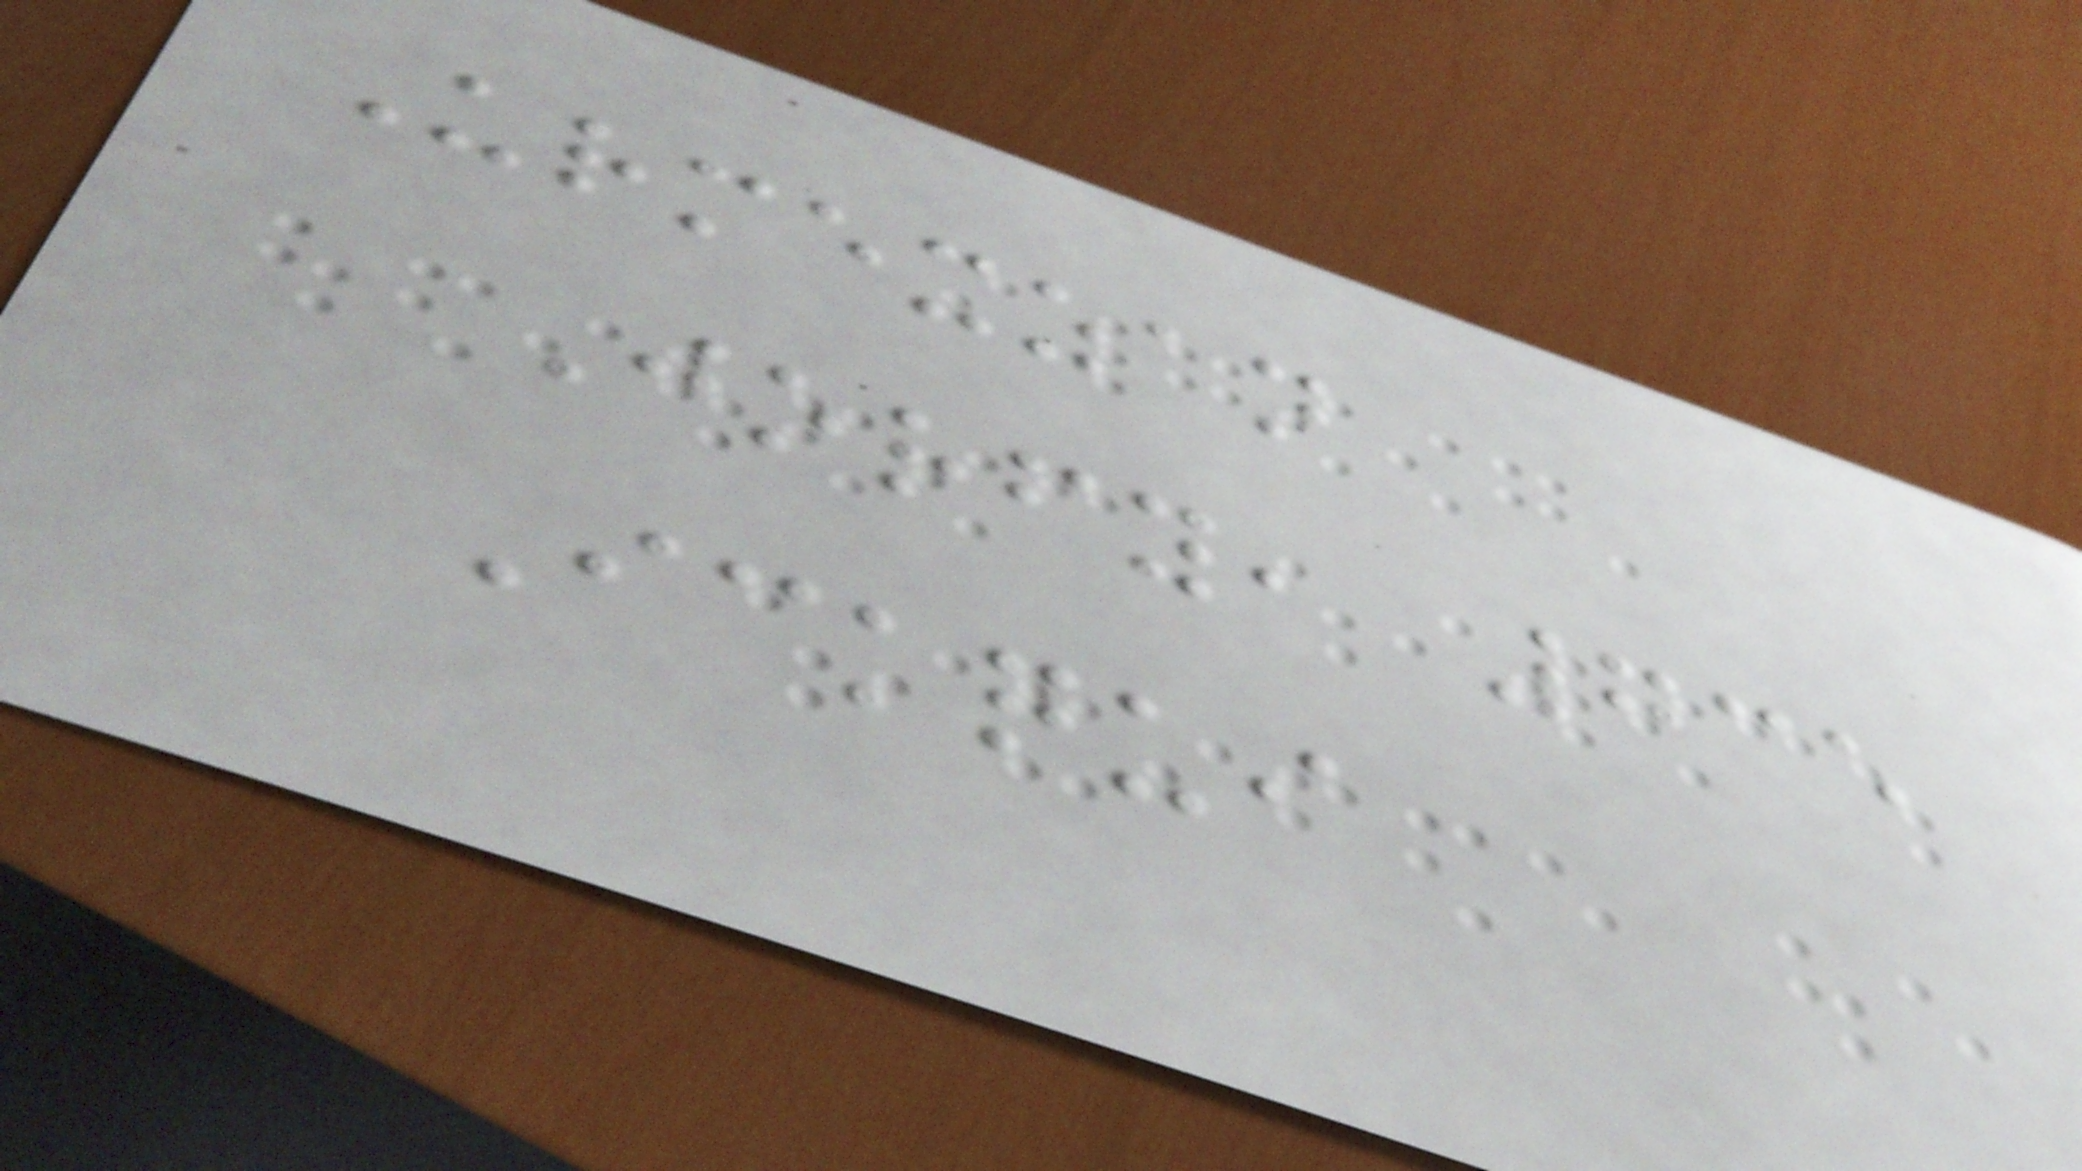Urmexzan
Jorfy, 735
Ickqui
